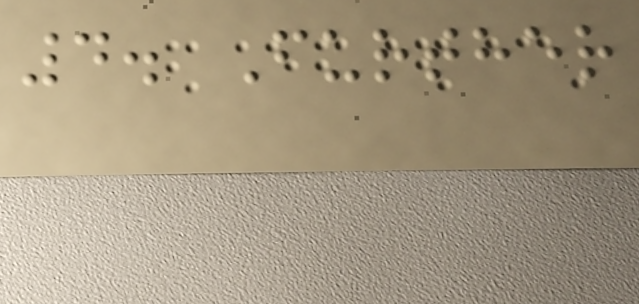4. Further
